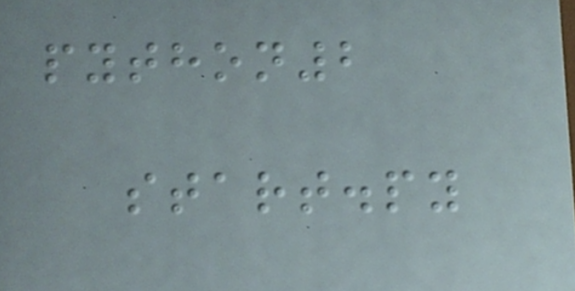python2
start.py
